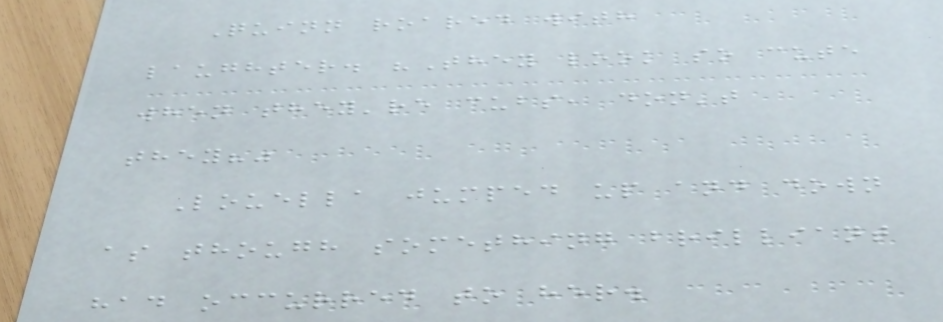Quinn roared with
laughter. "They look so cute
when they're cubs, don't
they?"
Louella jumped up and down
as though something brilliant
had occurred to her.
